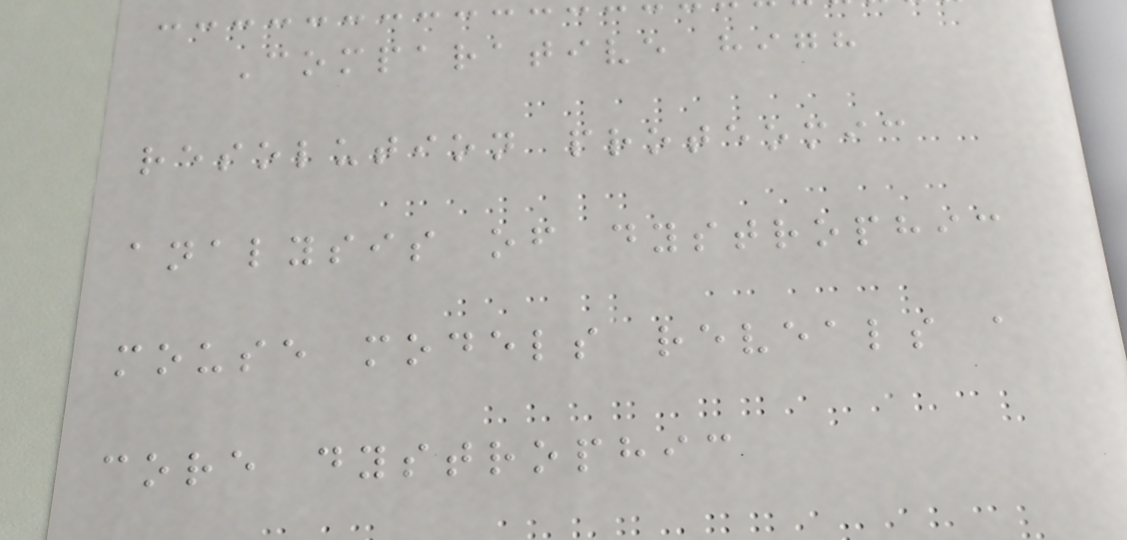Comparative high
resolution proteomic
analysis of dystrophic
mouse models reveals a
core dystrophic
